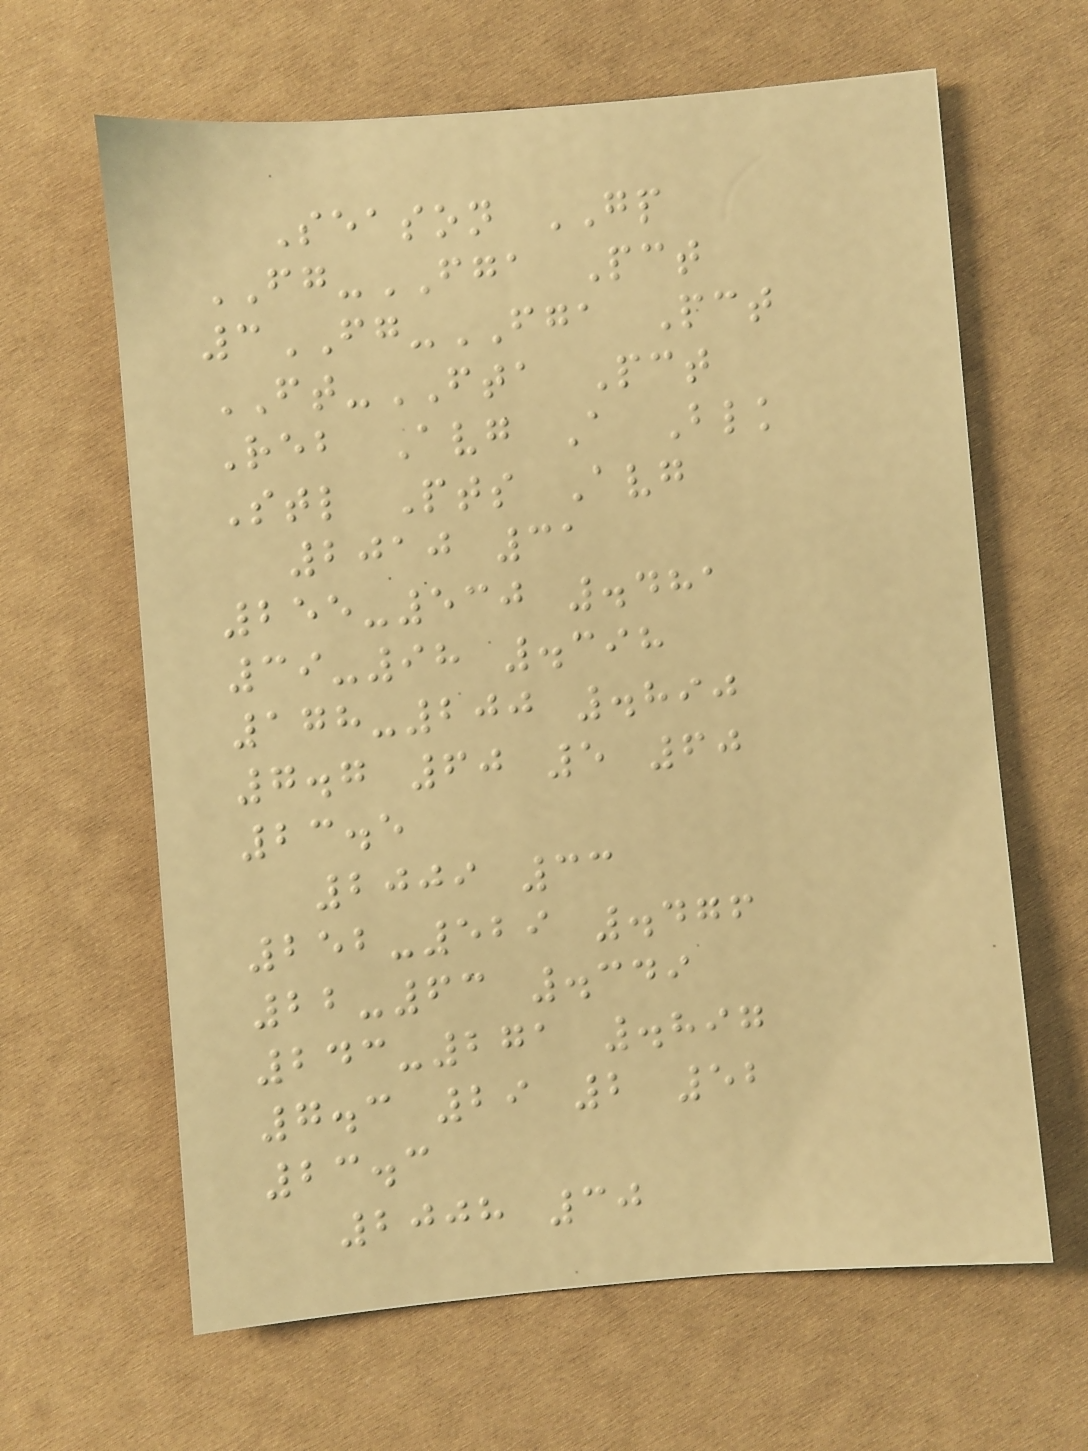Season GP
FG-FGA Pct
3FG-FGA Pct
FT-FTA Pct
Reb Avg A Blk
Stl Pts Avg
2010 31
255-530 .481
39-98 .398
178-200 .890
7.7 60 5 60
23.5
2009 33
252-529 .476
22-63 .349
243-271 .897
7.3 29 2 52
23.3
2008 30
